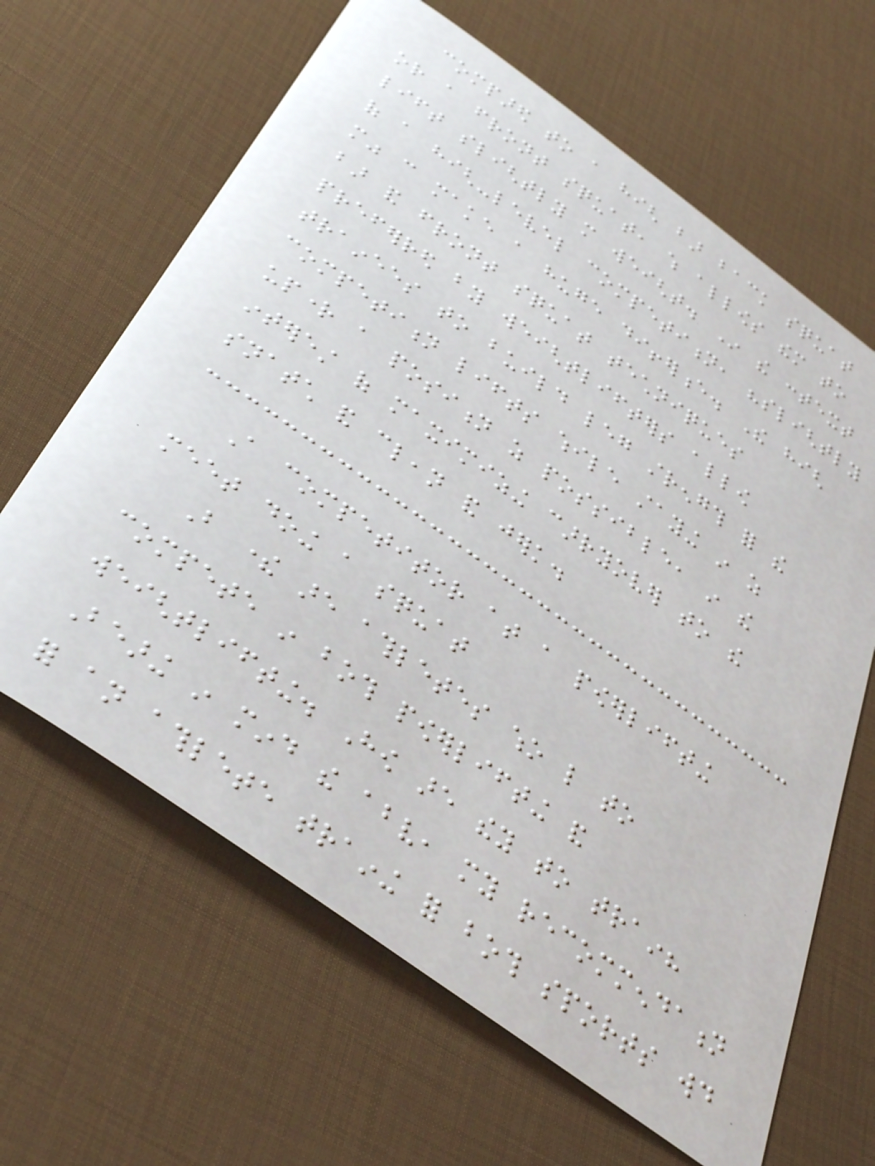compared to a high bar back squat
or a front squat, which allows them to
lift slightly more weight. In the context
of a high-level competition, "slightly
more" can make a huge difference. The high
bar and front squat techniques
preferred by weightlifters allow
trainees to build leg strength for the
competition lifts while staying in as
upright a position as possible, in the
interest of maximizing carryover to the
snatch and clean and jerk.
A competitor at a powerlifting
meet doing a squat
But there are athletes who like to
compete in both powerlifting and
weightlifting. How are they to train?
Bearing in mind the above, my recommendation
for an athlete training for both sports would
